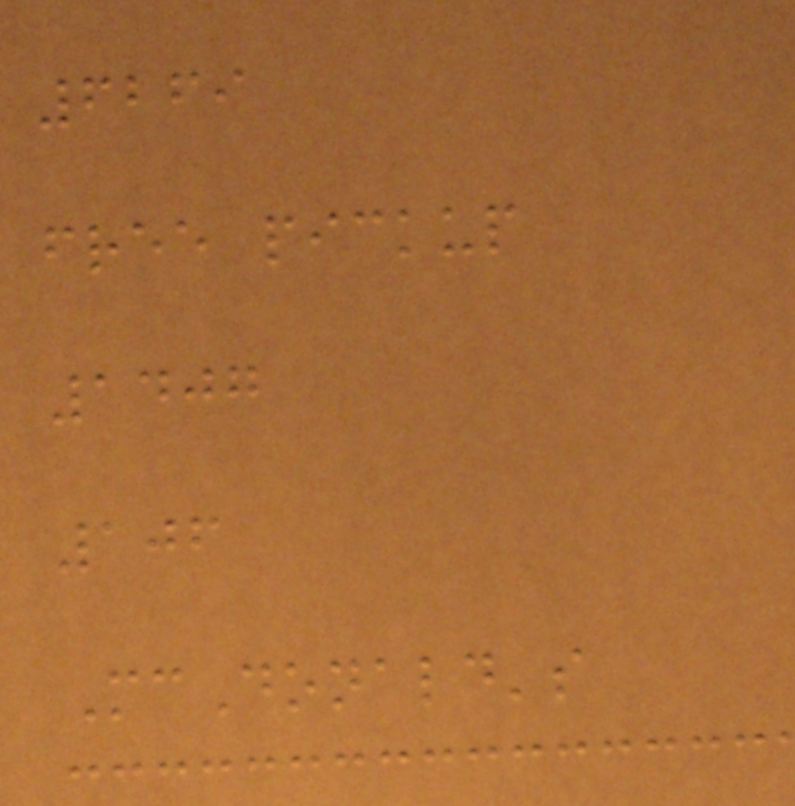6269
free pickup
1407
106
McDonald's
